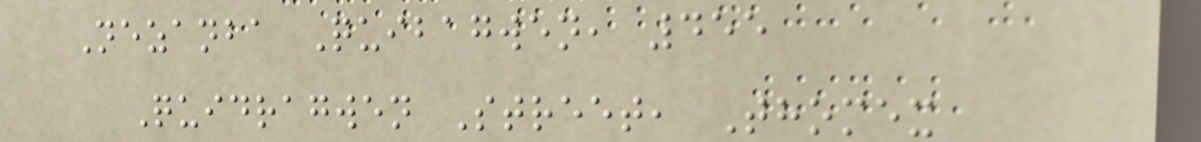Nezanba Quibagwen, 455
Quidragwen Street, Thomex
